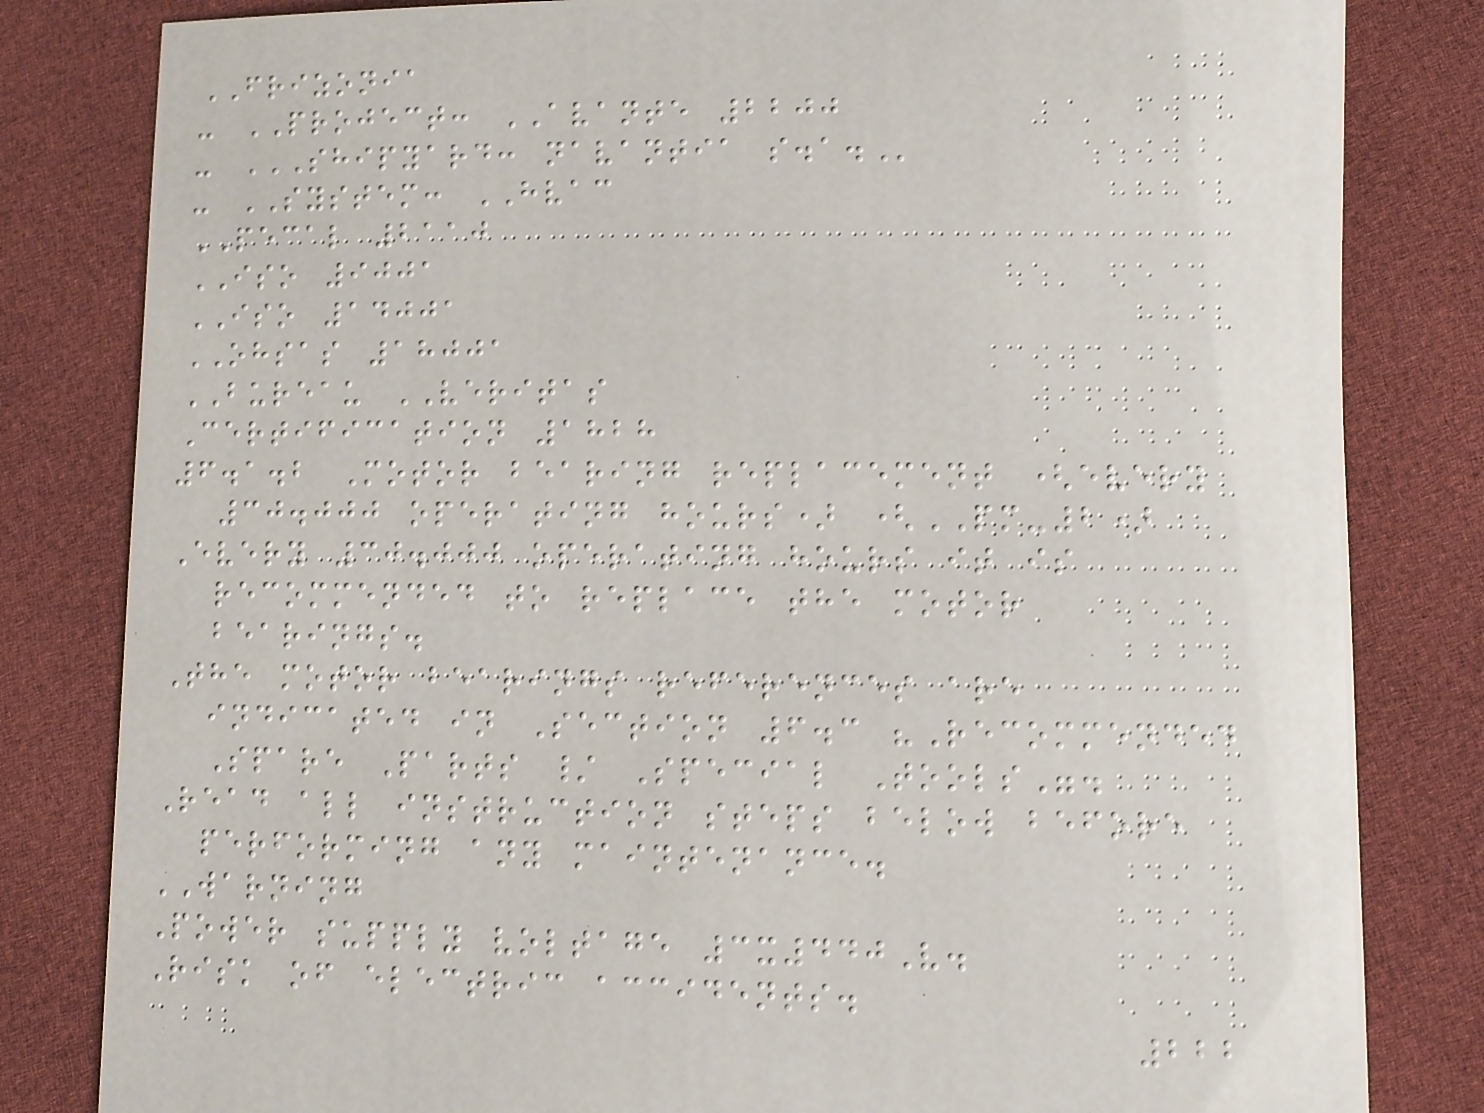FRIZONIA
- PROJECT: AVANTE 2200
- SHIPYARD: NAVANTIA S.A.
- SYSTEM: HVAC
PECAL 2110
ISO 9001
ISO 14001
OHSAS 18001
BUREAU VERITAS
Certification 1828
6.1.2 Motor bearing replacement (every
30.000 operating hours) (PM-2)
Every 30.000 operating hours it is
recommended to replace the motor
bearings.
The motor bearings references are
indicated in Section 6.3 "Recommended
Spare Parts / Special Tools".
Read all instruction steps below before
performing any maintenance.
WARNING
Power supply voltage 3x440V.
Risk of electric accidents.
222
